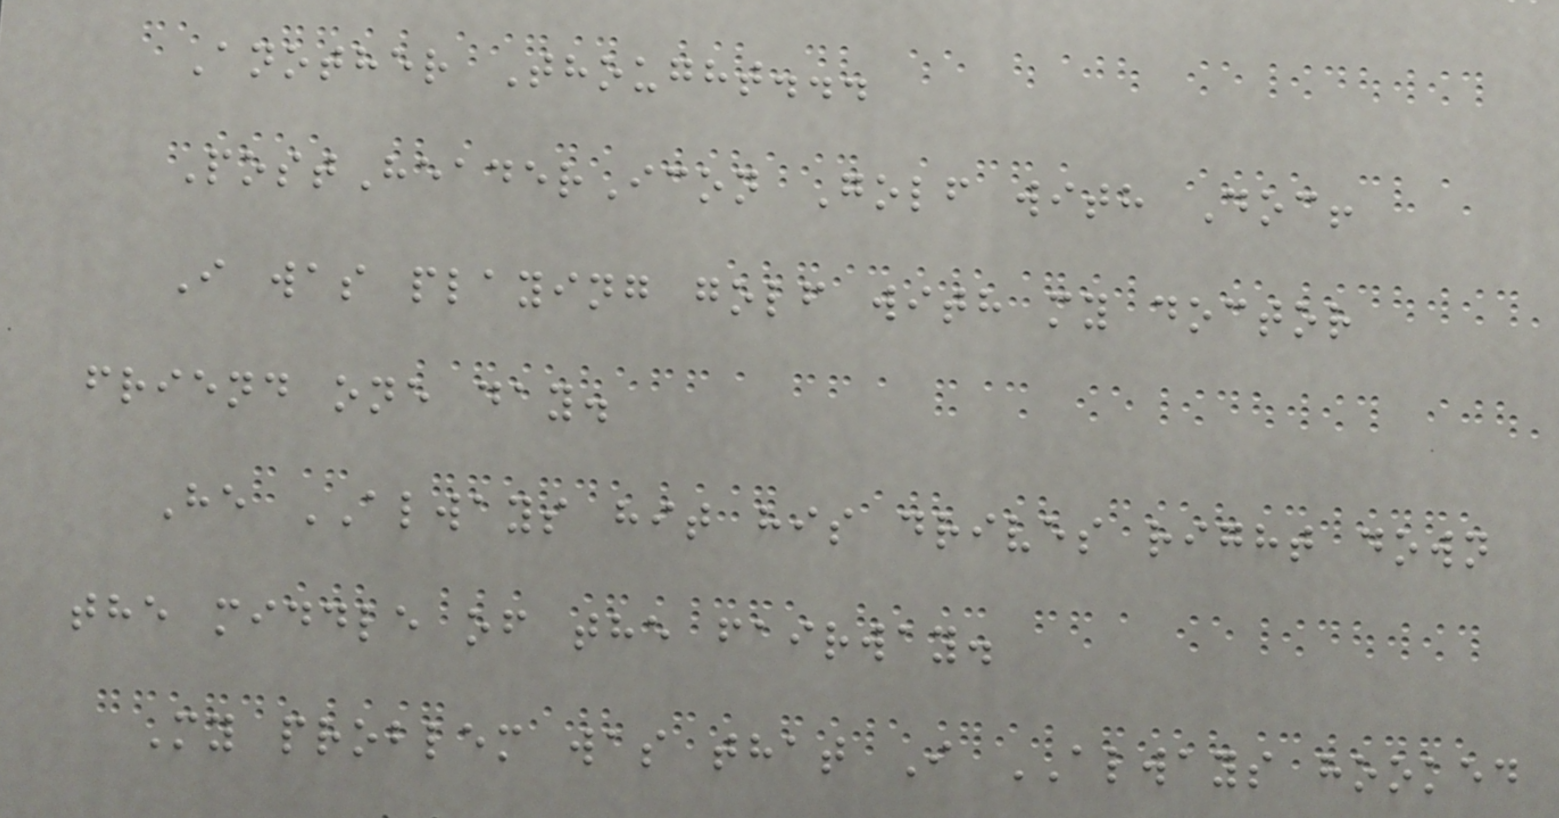Another Thought...
PostHeaderIcon Golf with Doc!
I was playing golf with my doctor
friend one day.
He ALWAYS hit his drives right down
the middle of the fairway.
My problem was that I ALWAYS hooked
